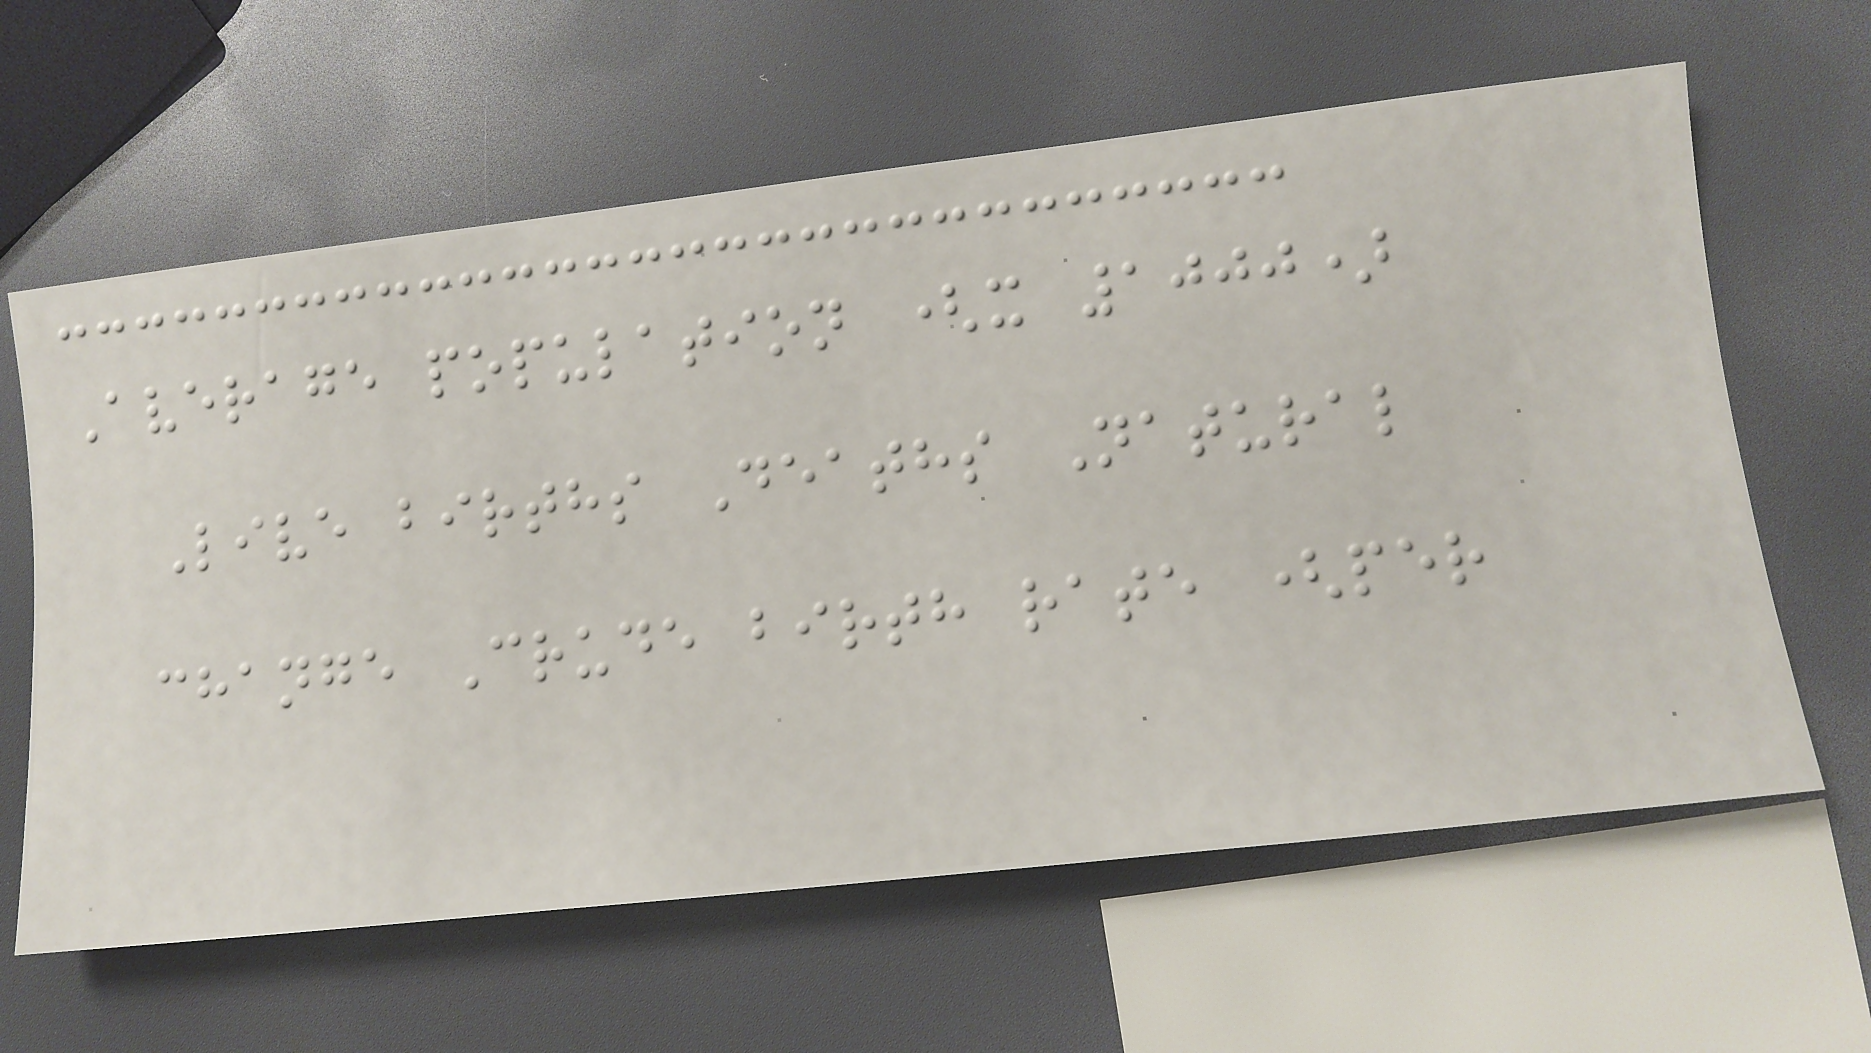Average population (x 1000)
Live births Deaths Natural
change Crude birth rate (per
